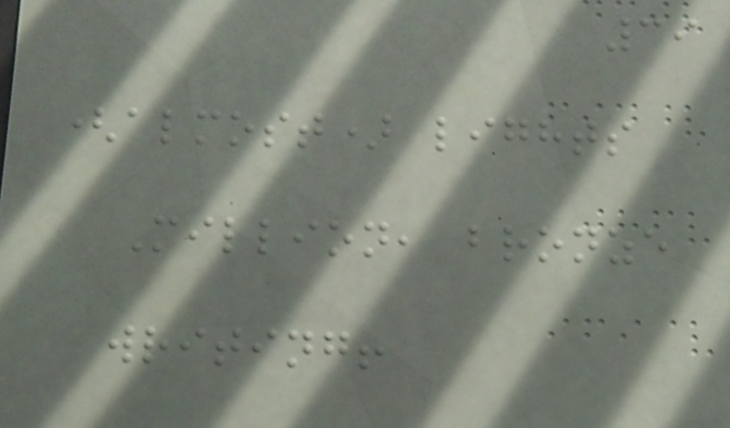39
(almost) lights
Million, bronze
writing!
